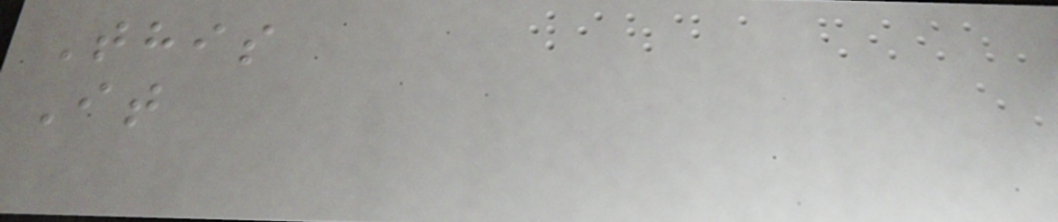This
It
